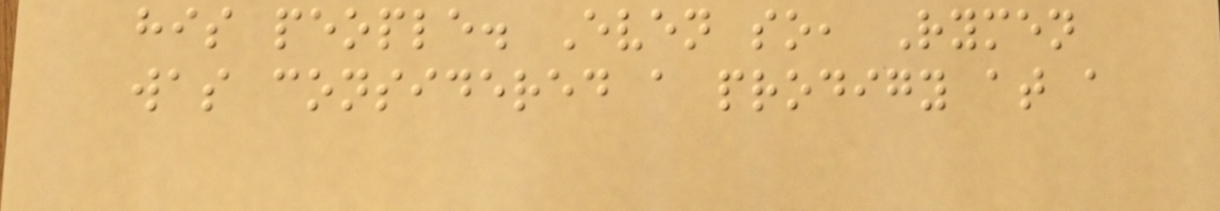his people. Even so, Rymen
was considered a prodigy at a
